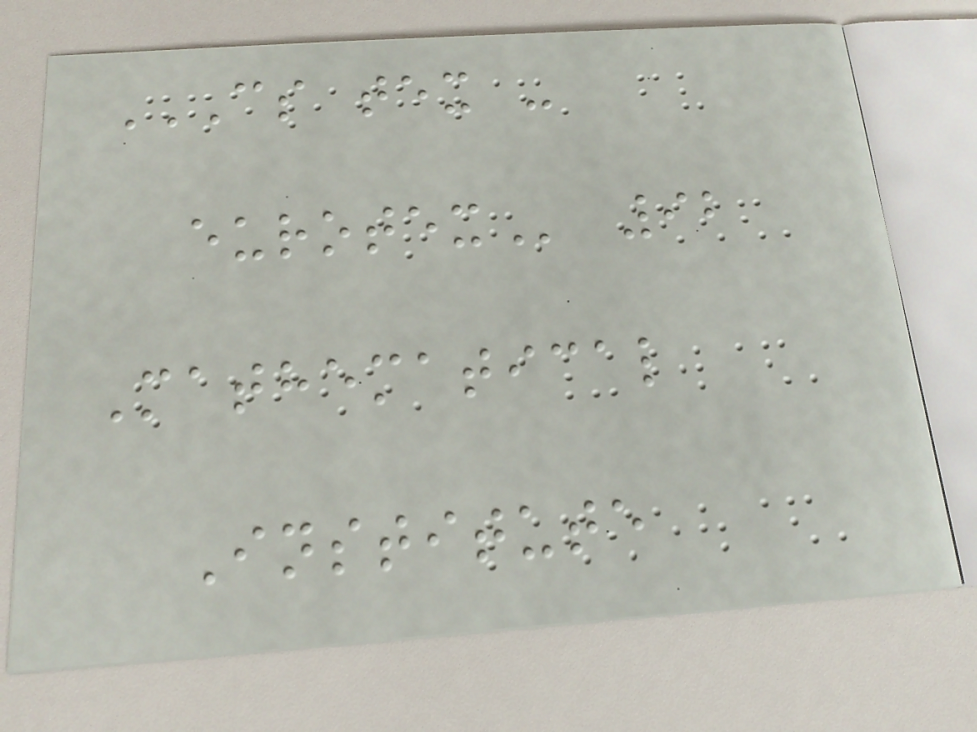CS TEX -
EUROTEX 92
Mathematical
Institute
